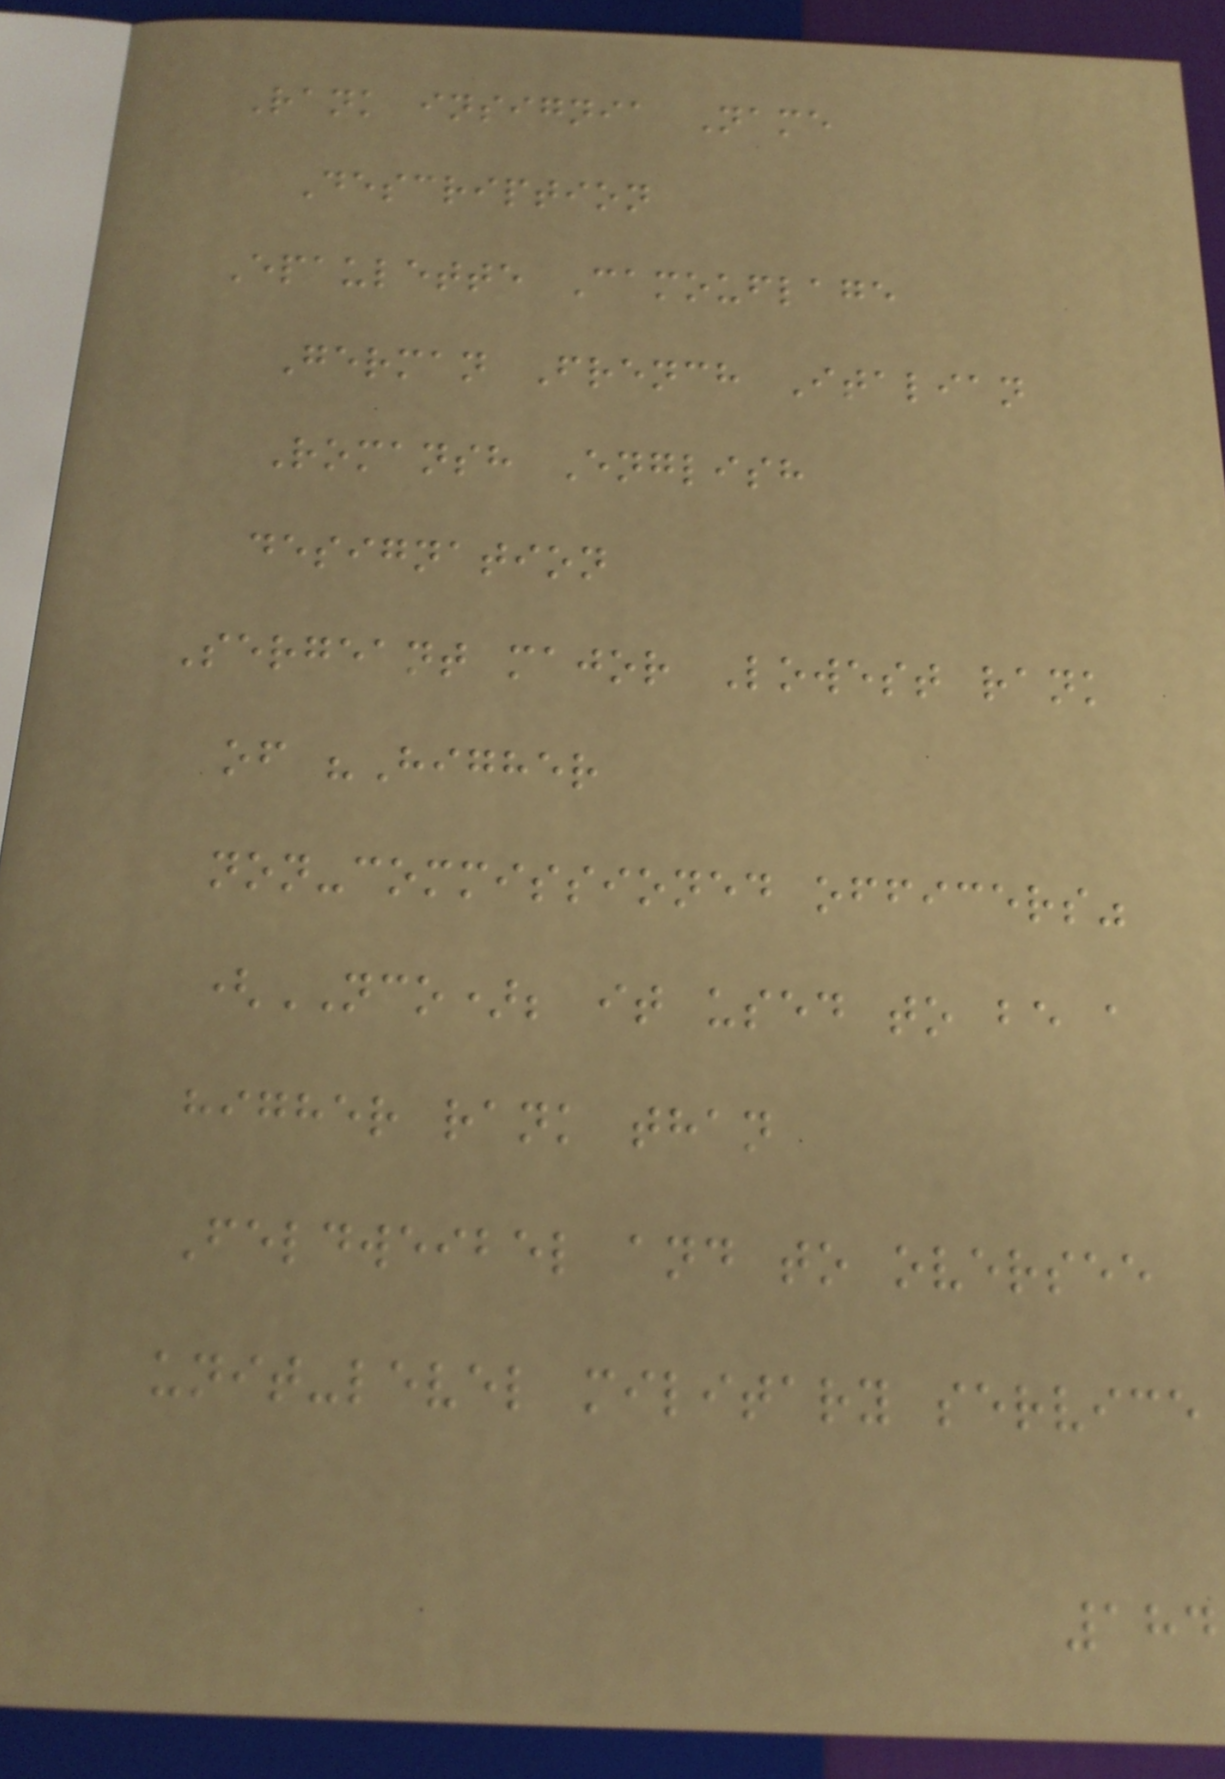Rank insignia Name
Description
Epaulette Camouflage
German French Italian
Romansh English
designation
Sergeant major Lowest rank
of "Higher
non-commissioned officers"
(NCO); it used to be a
higher rank than
Feldweibel and to oversee
unit-level military service
184
